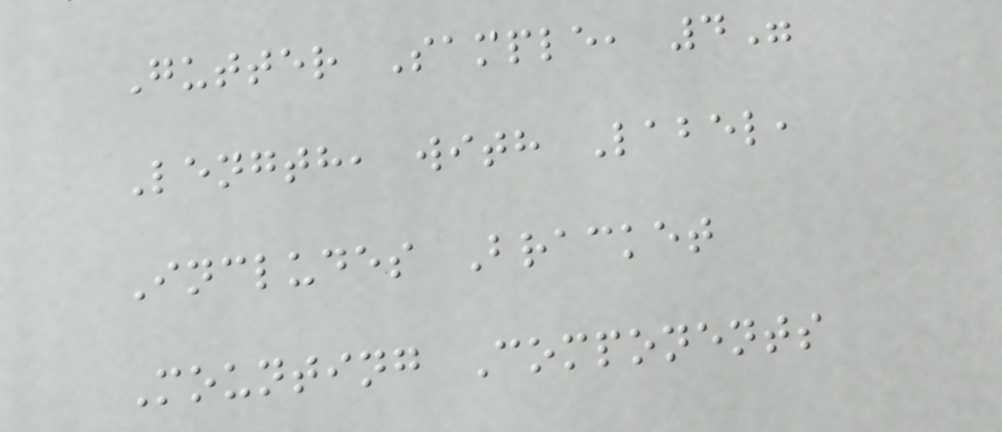Gutter Sample, 4"
Length, with Label,
Includes Bracket
Mounting Components
